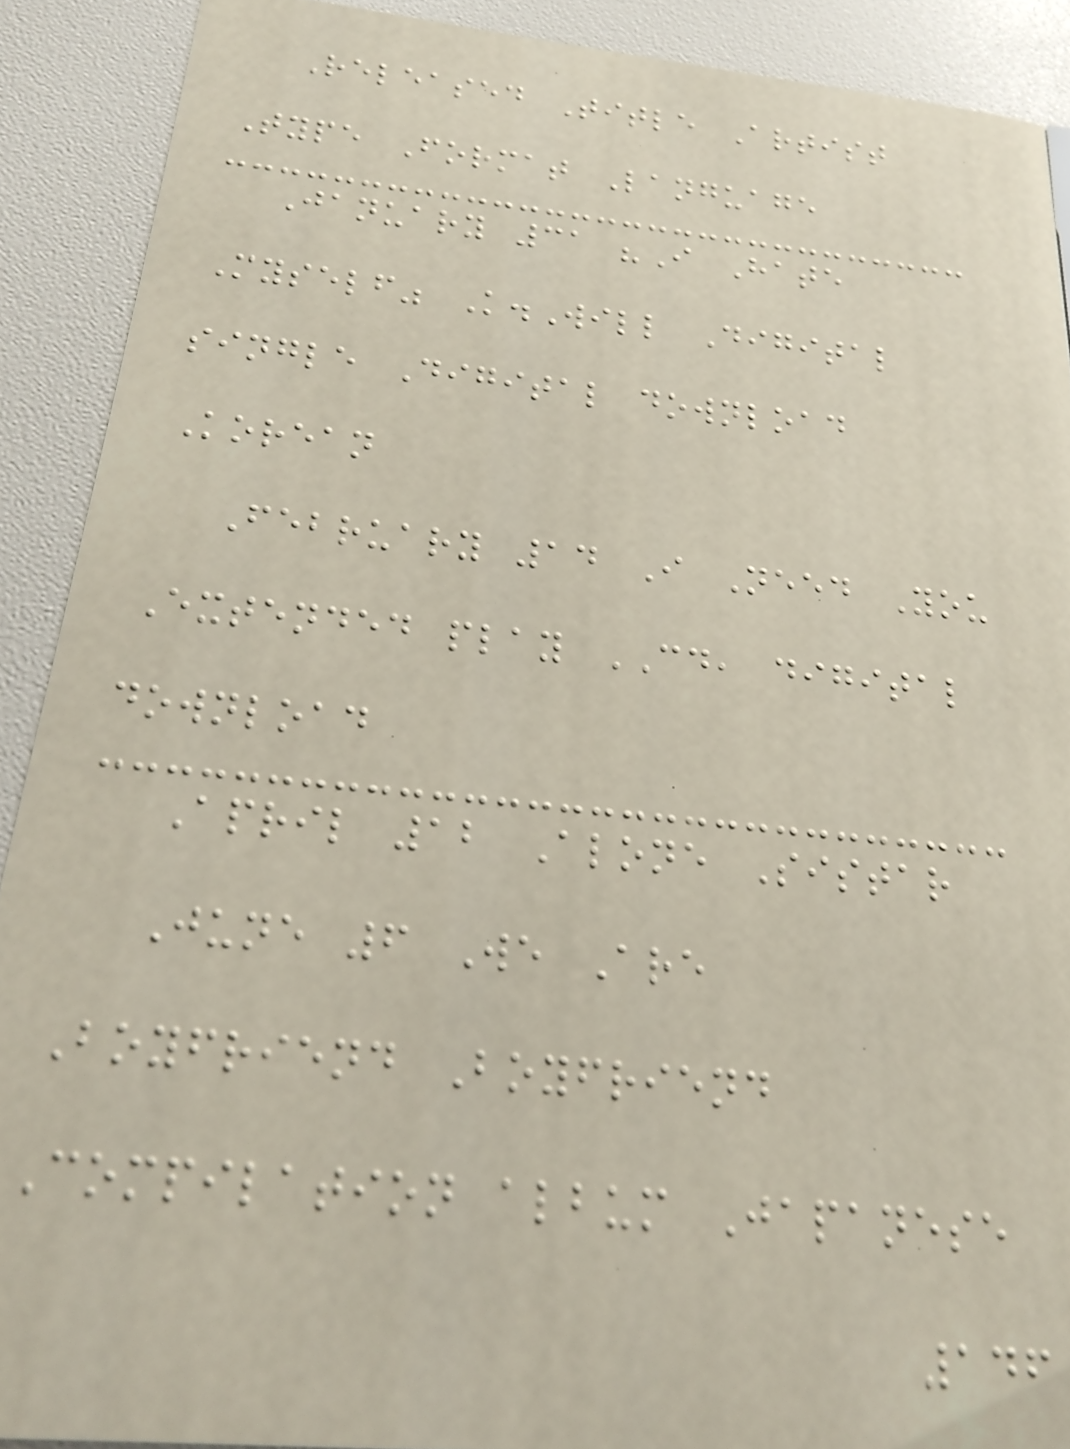Released Title Artist
Type Format Language
January 31 "I Hate
Myself" K.Will Digital
single Digital download
Korean
February 14 I Need You
Extended play CD, digital
download
April 12 Alone Sistar
June 6 We Are
Boyfriend Boyfriend
Compilation album Japanese
146
